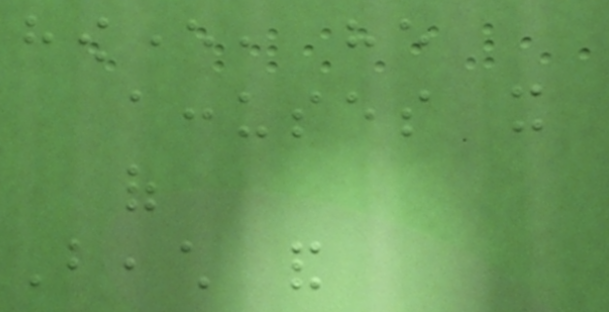however, he
accuses it
of
Beach and
